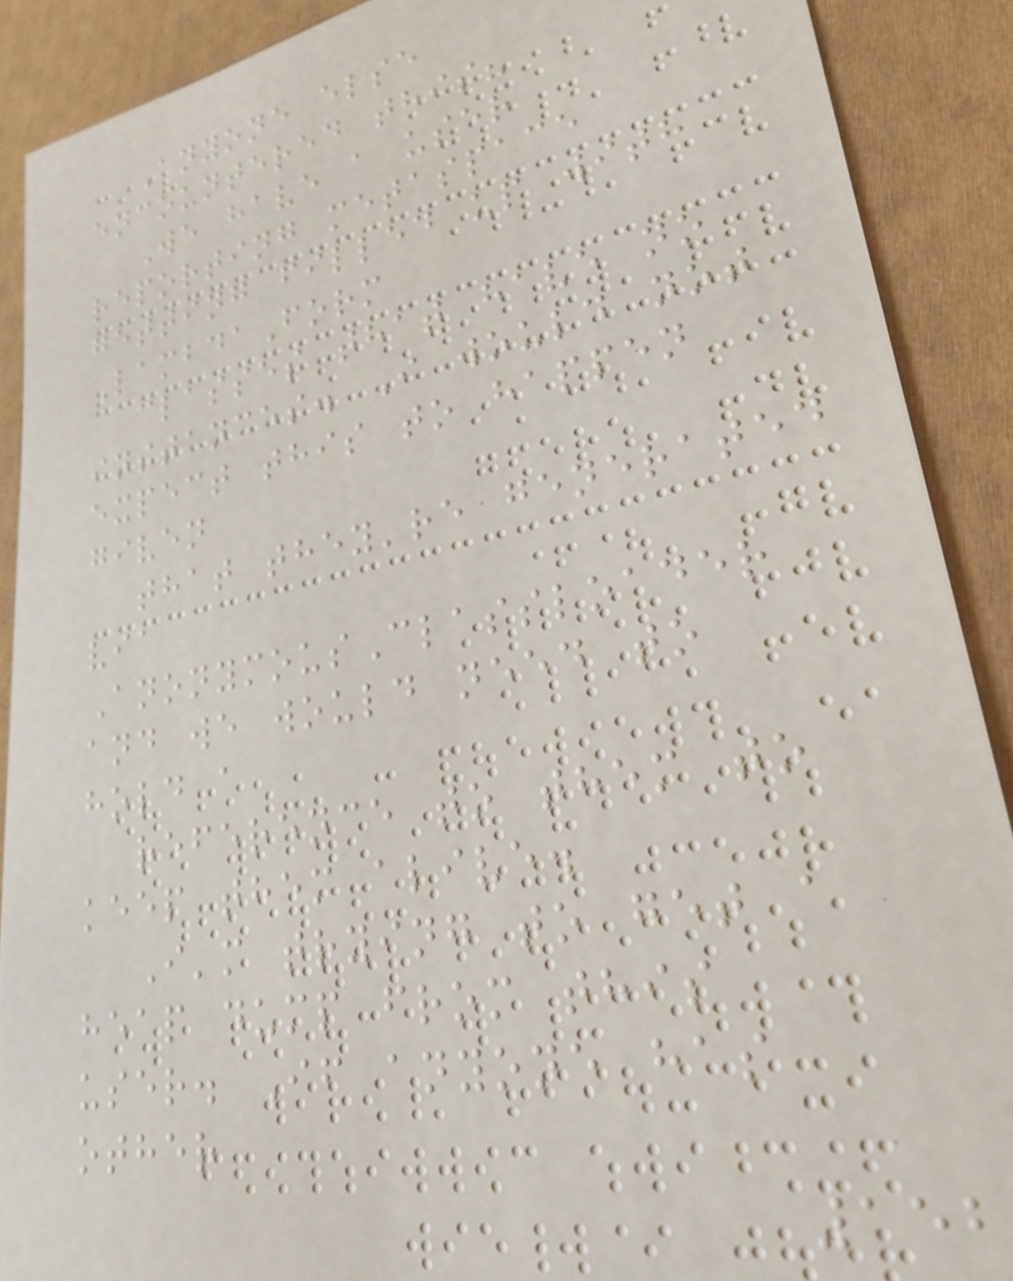Anyone else
encountered this?
We have a user
reporting metaspace
getting filled up with
LambdaForm
classes that have no
instances. I would not
expect this to happen
given
that they're generated
via
AnonymousClassloader
and we would need to
hold a
reference to them to
keep them alive.
I'm trying to get a
heap dump from this
user. If anyone has
other
152
